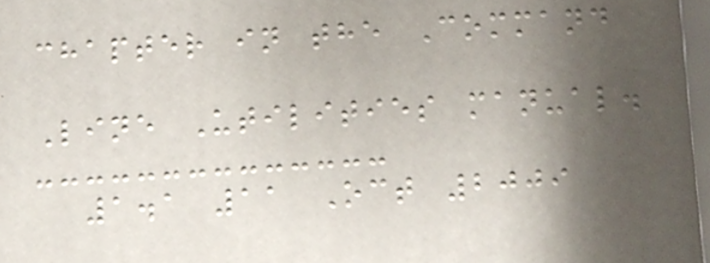chapter in the Command
Line Utilities manual.
1.1 11 Oct 2009
